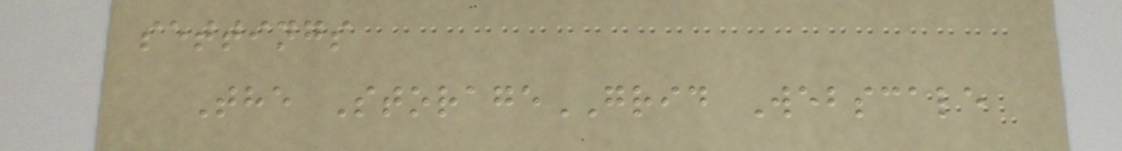settings
The StorageGRID Webscale
